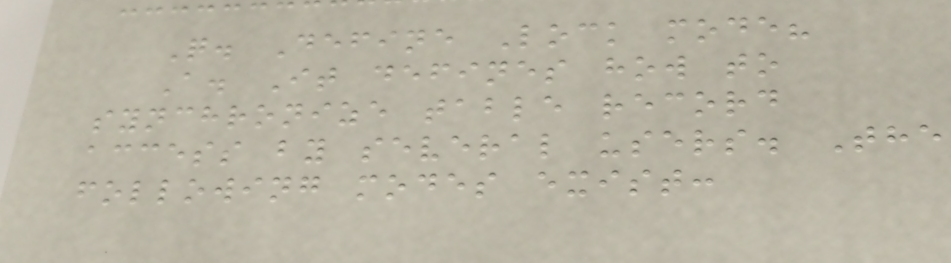Q. Define Lock mode?
A. It defines how to
synchronize table record
access by several users. The
following modes exist:
